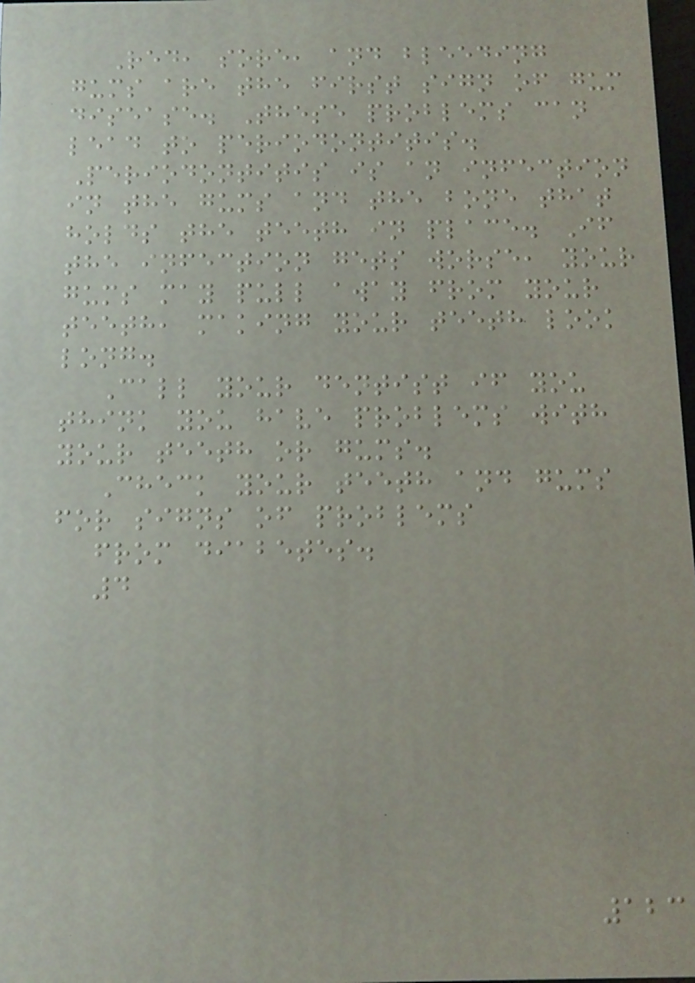Red, sore, and bleeding
gums are the first sign of gum
disease. These problems can
lead to periodontitis.
Periodontitis is an infection
in the gums and the bone that
holds the teeth in place. If
the infection gets worse, your
gums may pull away from your
teeth, making your teeth look
long.
Call your dentist if you
think you have problems with
your teeth or gums.
Check your teeth and gums
for signs of problems
from diabetes.
4
123
